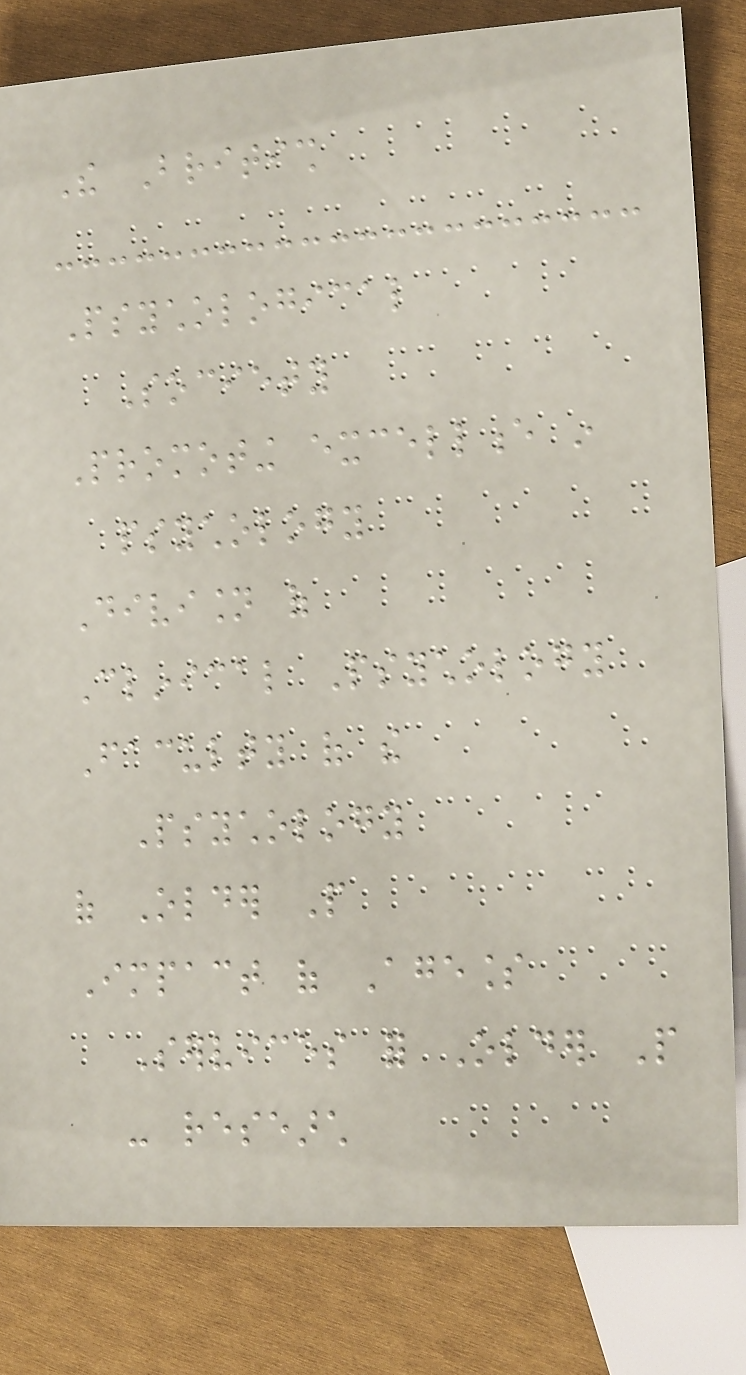The British
Psychological
Society
Promoting excellence in
psychology
Division of
Clinical Psychology
Faculty of the
Psychology
of Older People
Impact of Ageless
Services for Older People
- research
